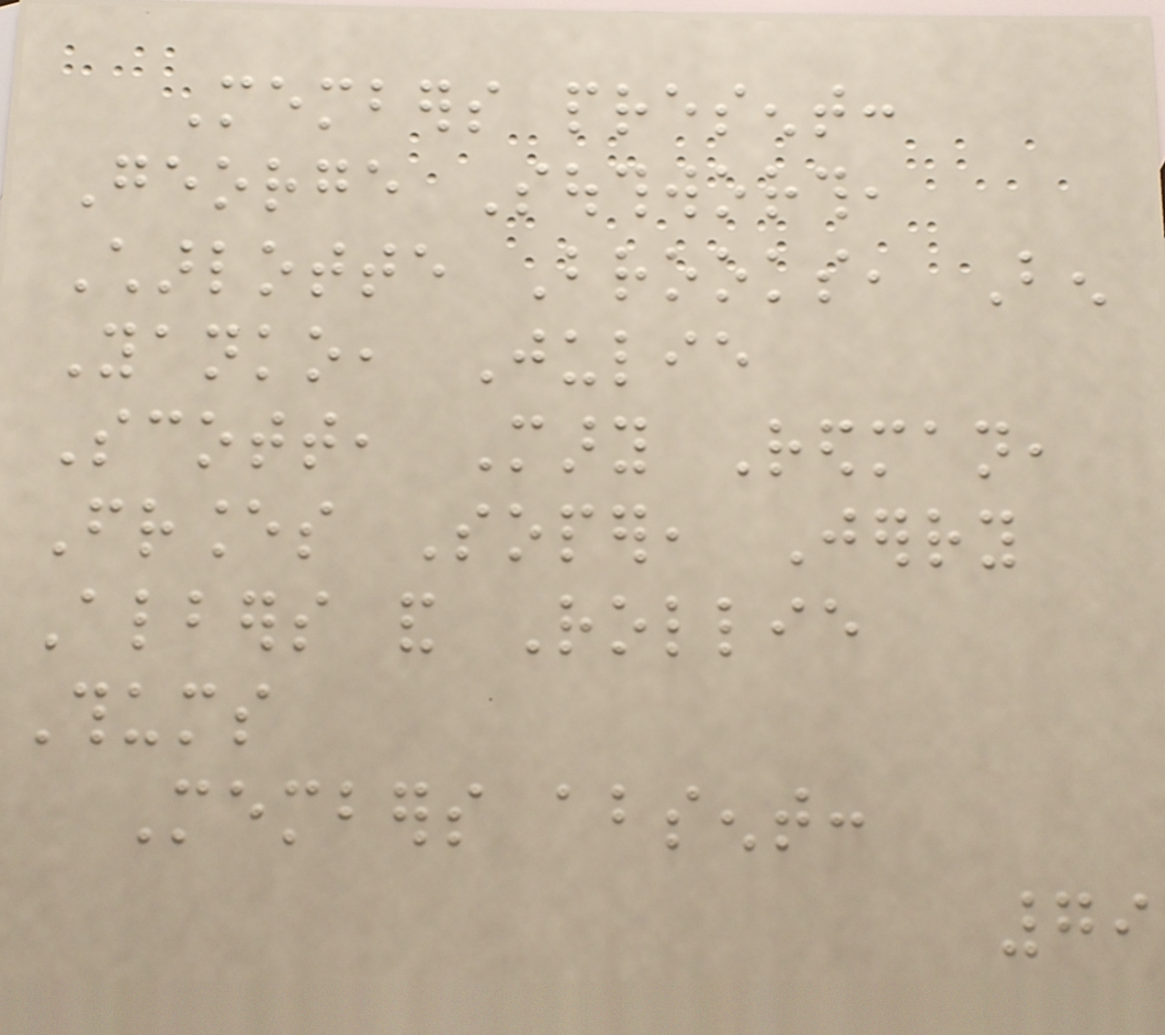Members present:
George Southworth,
Charlotte Brooks, Ben
Yanko, Julie
Scott, Mary Redman,
Frances Soper, Jerry
Albers and Rollie
Thums
Members absent:
79
